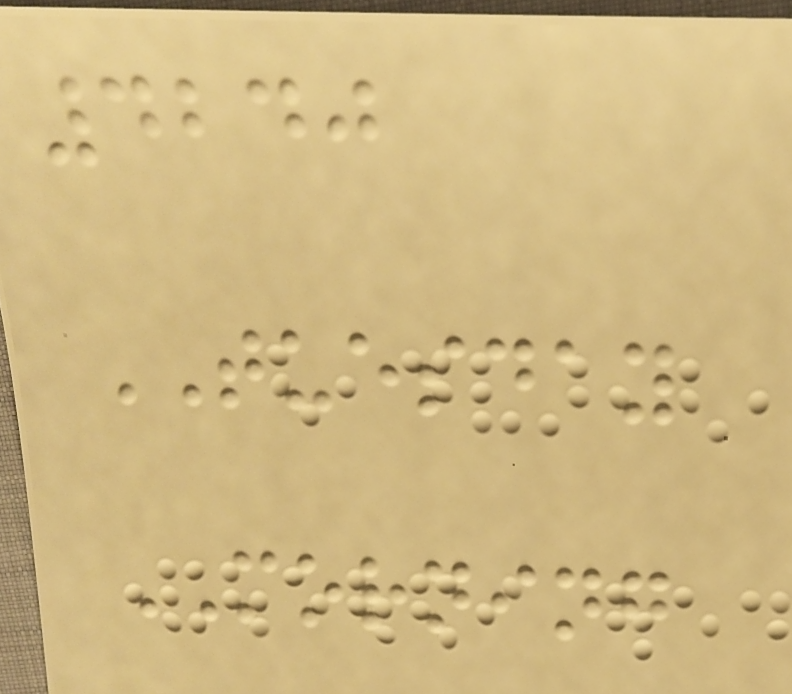4240
TUESDAY
MORNING
